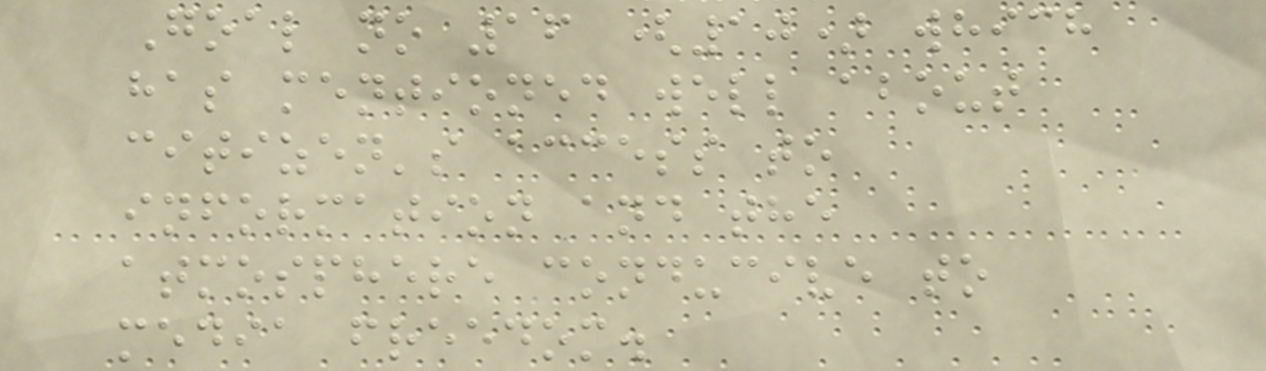Goal no 16 (10) which
has mentioned well about
citizen's access to
information and the
atmosphere conducive to
media freedom.
